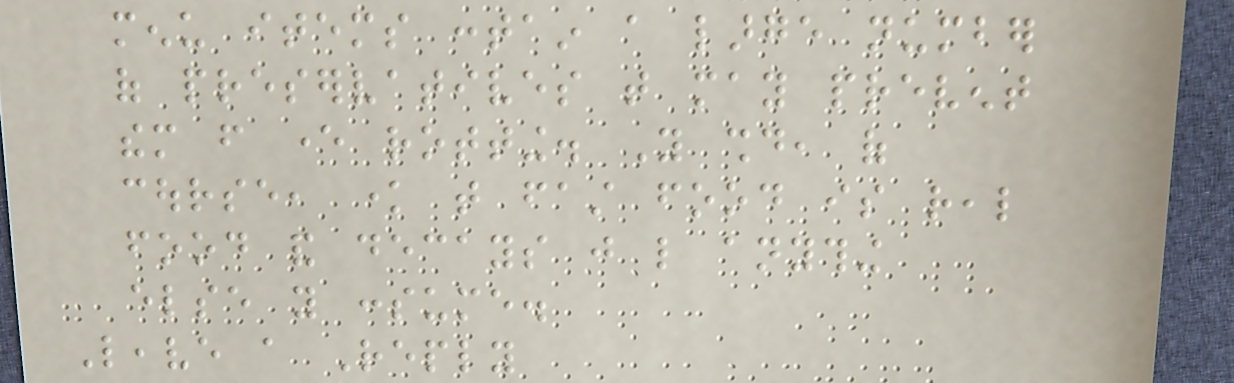menu items contain a large number
of preservatives that may prevent
them from ever rotting. You should, of
course, know that fast food is real
food and decays just like anything
else you consume.
Leave a Reply
